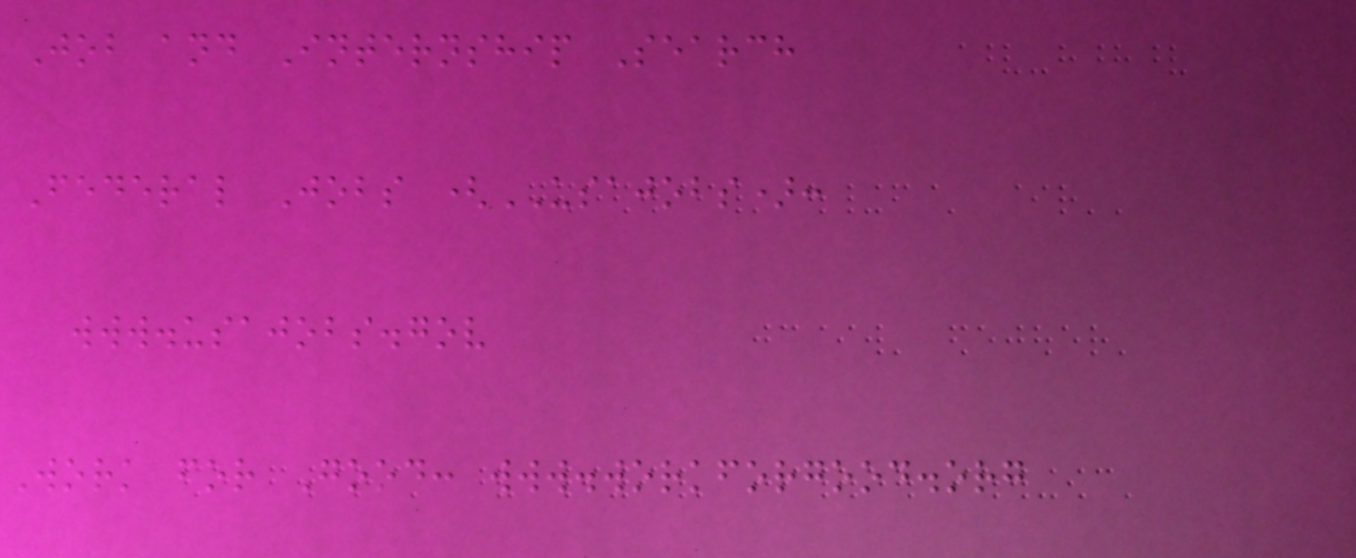Job and Internship Search
Federal Jobs (USAJOBS):
www.usajobs.gov
Work for Good: www.workforgood.org
